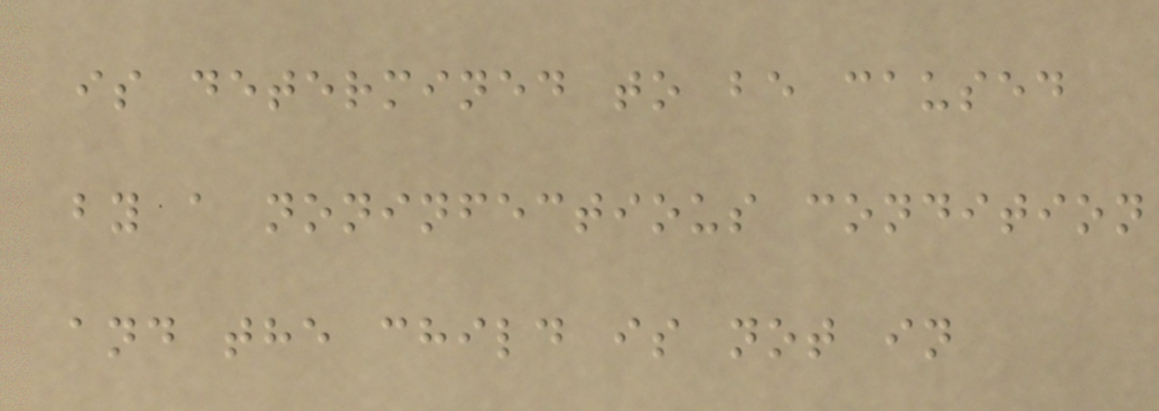is determined to be caused
by a noninfectious condition
and the child is not in
